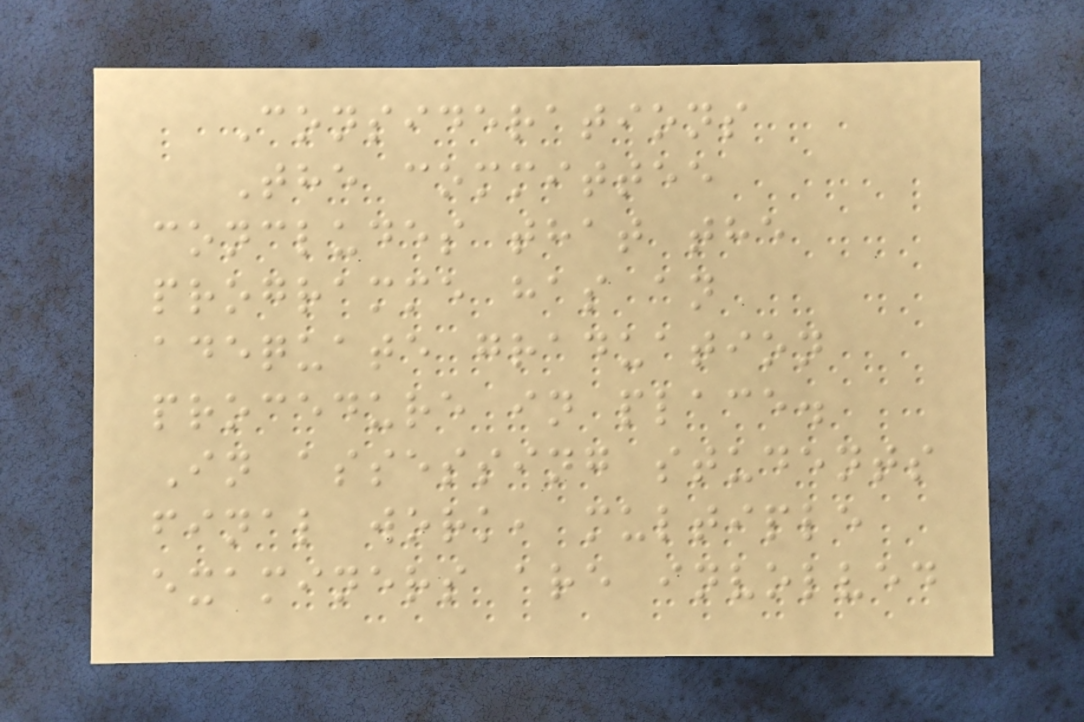Considerations
The committee
concludes that the
programme has an
adequate graduation
procedure in place.
In assessing students
final work, multiple
examiners are involved
